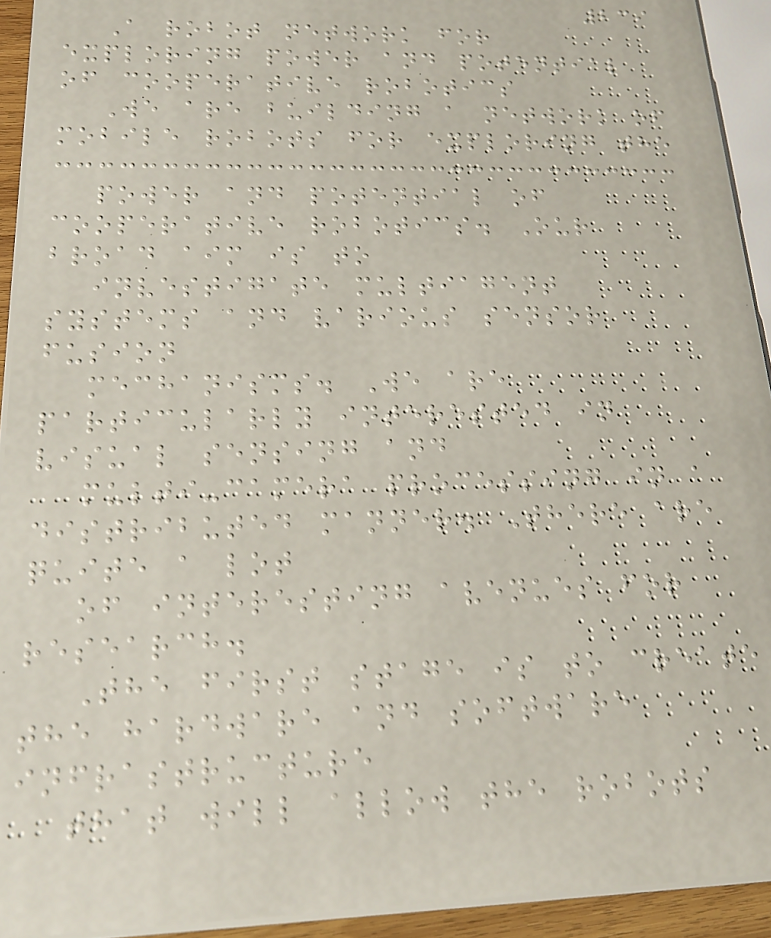239
A robot network for
exploring power and potential
of cooperative robotics
We are building a network of
mobile robots for exploring the
power and potential of
cooperative robotics. Our
broad aim is to
investigate multiagent
systems and various sensor
fusion
mechanisms. We are
particularly interested in
visual sensing and
multi-camera processing in a
distributed manner. There are
quite a lot
of interesting avenues for
research.
The first stage is to create
the hardware and software
infrastructure
that will allow the robots
